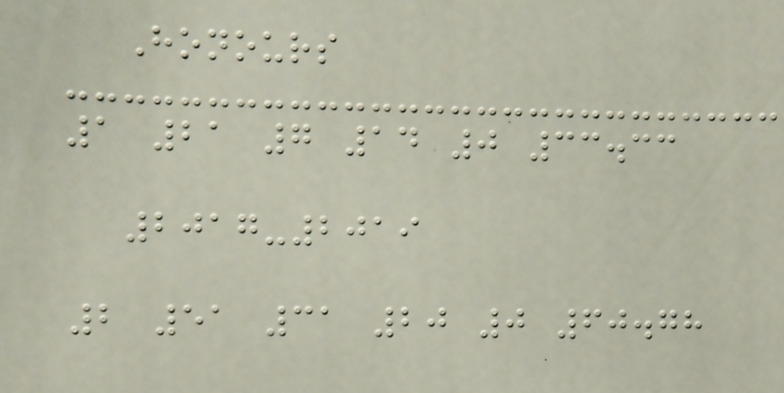Honours
1 21 7 14 0 33.33
2017-2019
2 51 31 20 0 60.78
